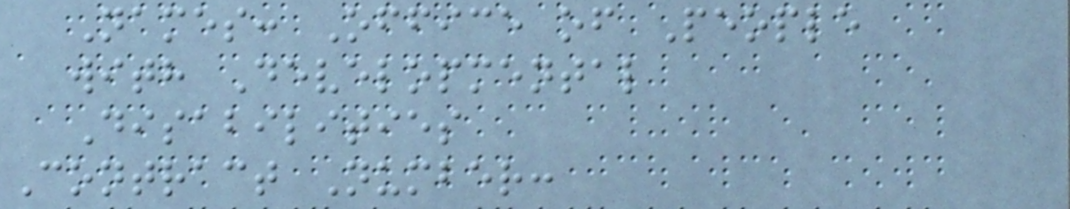Names: Office of People
with Developmental
Disabilities
Contract Number:
